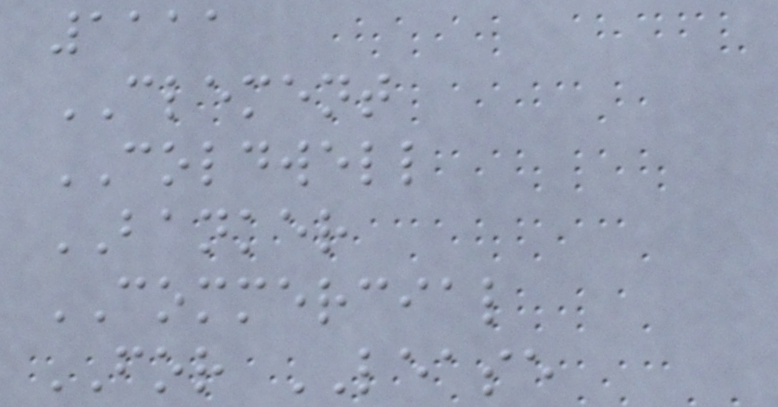1111
CLEMENT
COLDWELL
BANKER
COMMERCIAL
FOR LEASE
